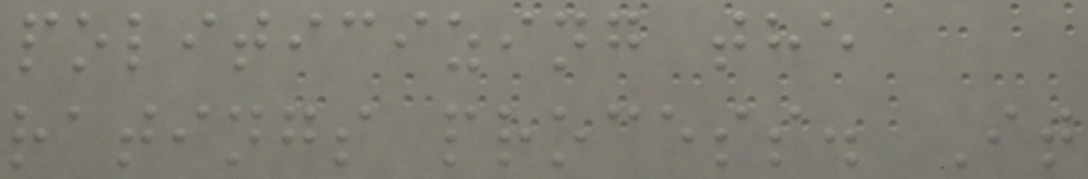politicizing the
ratings process. It
